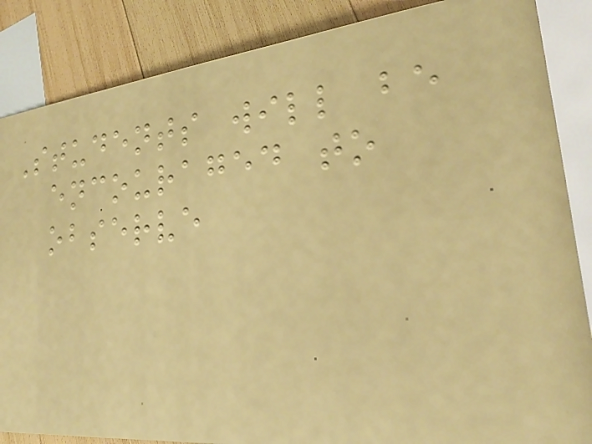Students will be
encouraged to
observe
